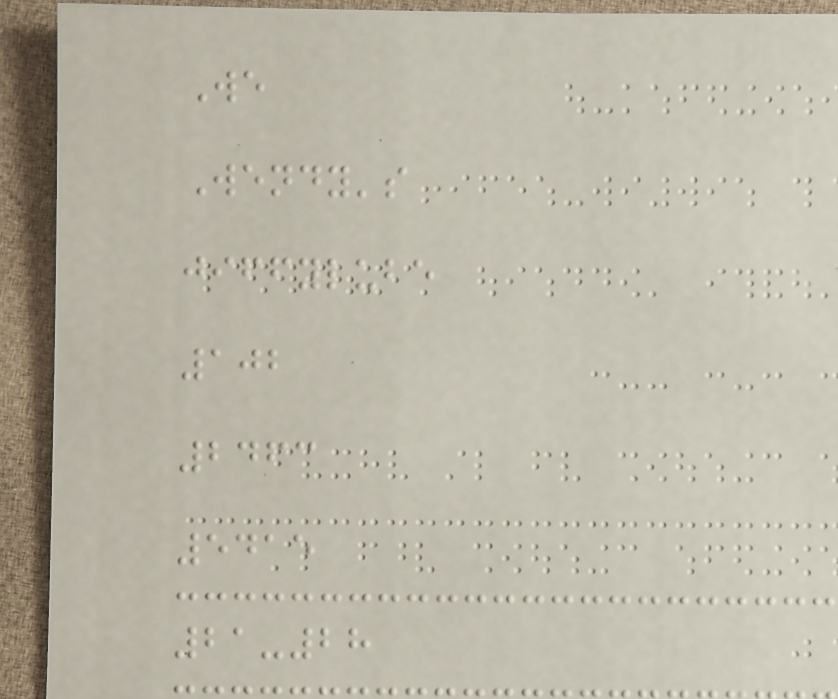We
Wendy's
jiffylube
102
2463
5415
21-28
